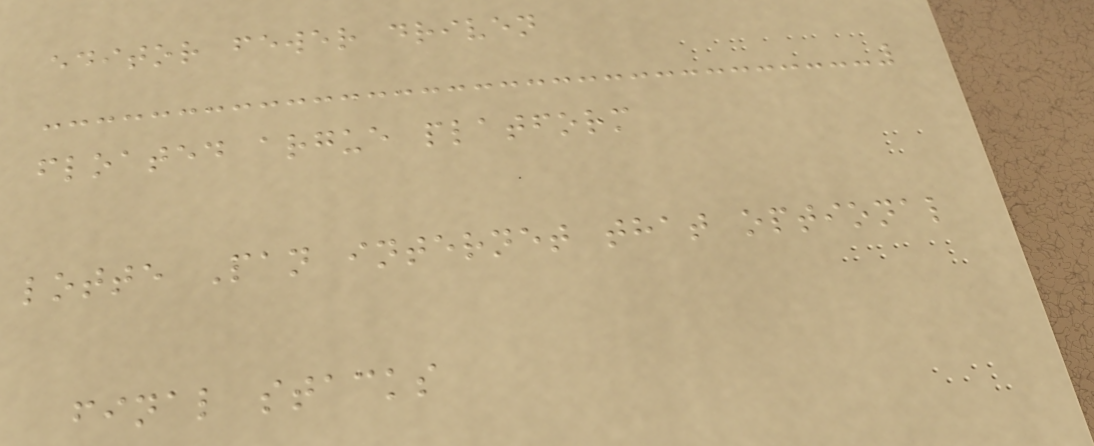editor fewer driven
floated argue platform
lotte Pan internet that optional
final stacks
